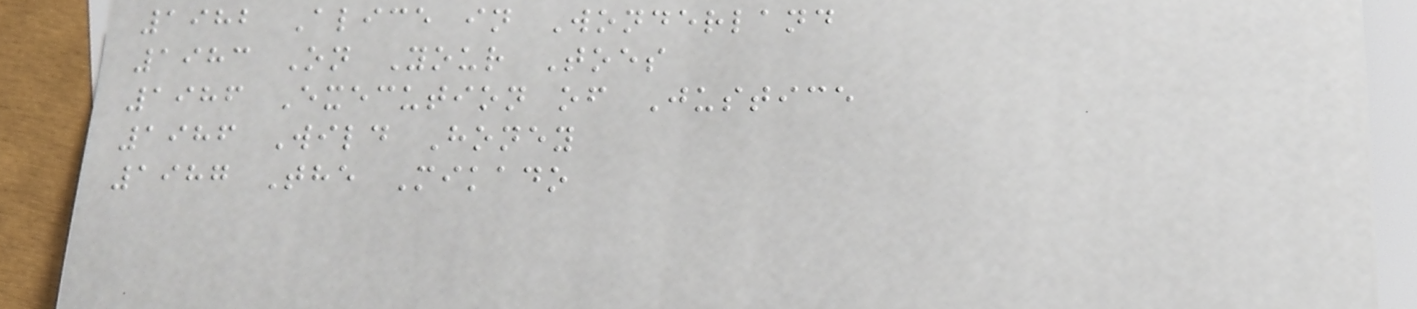1982 Alice in Wonderland
1983 On Your Toes
1986 Execution of Justice
1986 Wild Honey
1987 The Mikado
